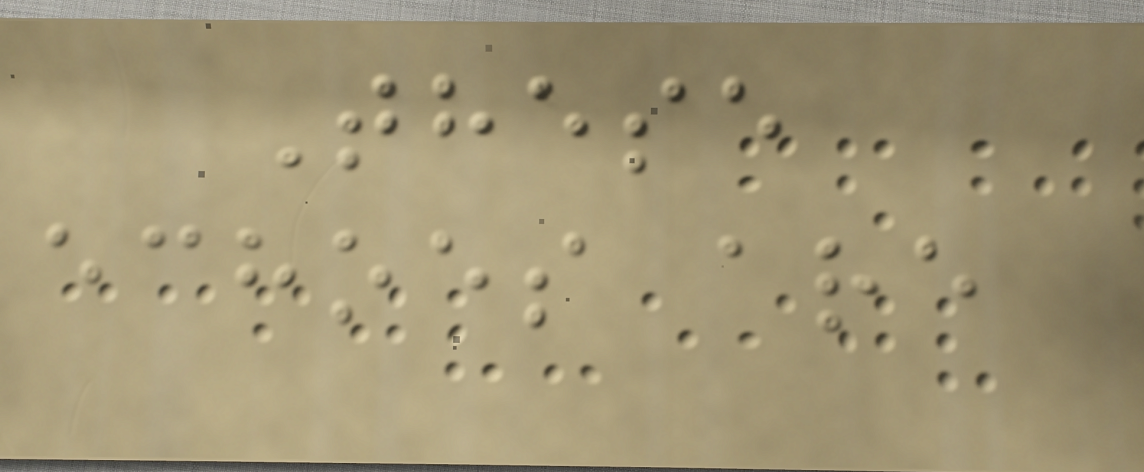These
echoes are
